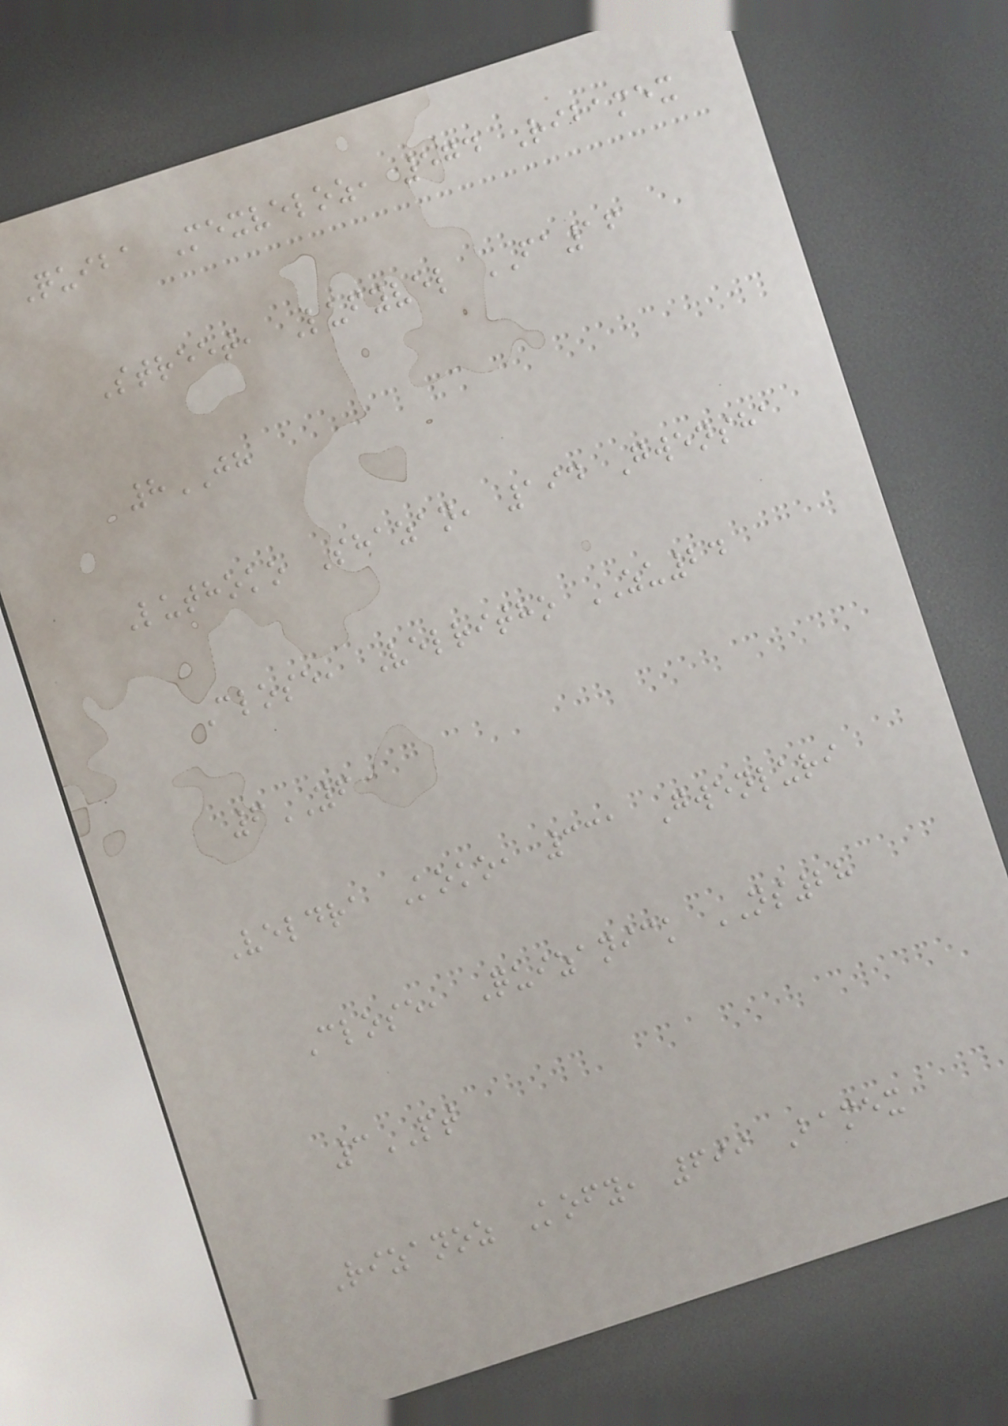Quiba Mexveloz, 574 Ribamex
Street, Lufyvel FA16
8JH
Luthoko Shazan, 194 Gwensha
Close, Velritho ZU24
6YF
Veldra Koko, 331 Gwenluri
Close, Quizanick NS28
3PT
Rizanoz Kofy, 699 Bamex
